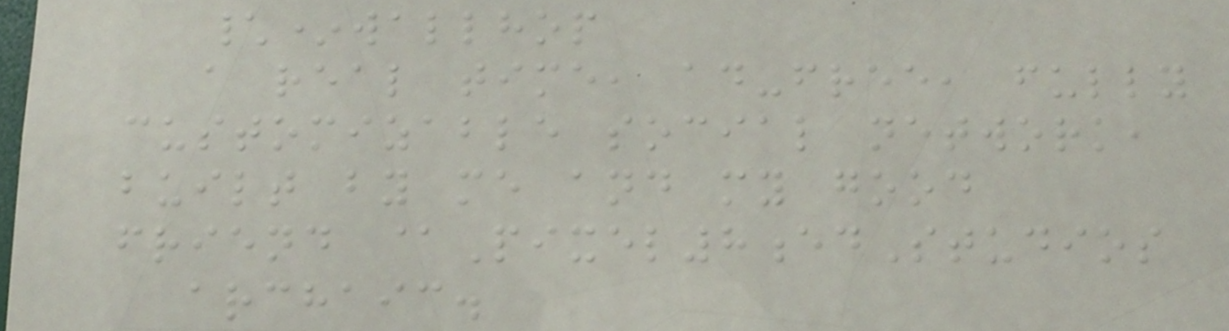\*wallhop
a real time, ad-free, fully
customizable social network,
built by me and my good
friend @Pixel8edStudios
archaic.
